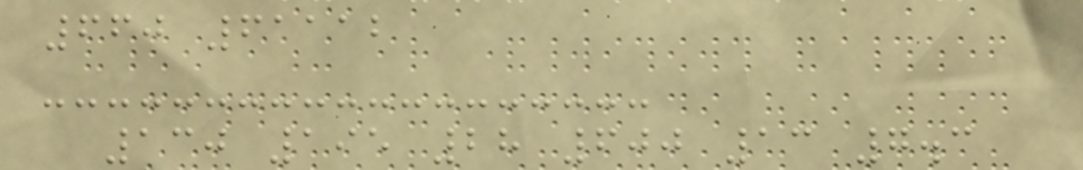660 61112
130 195 28 600 13 7.3
